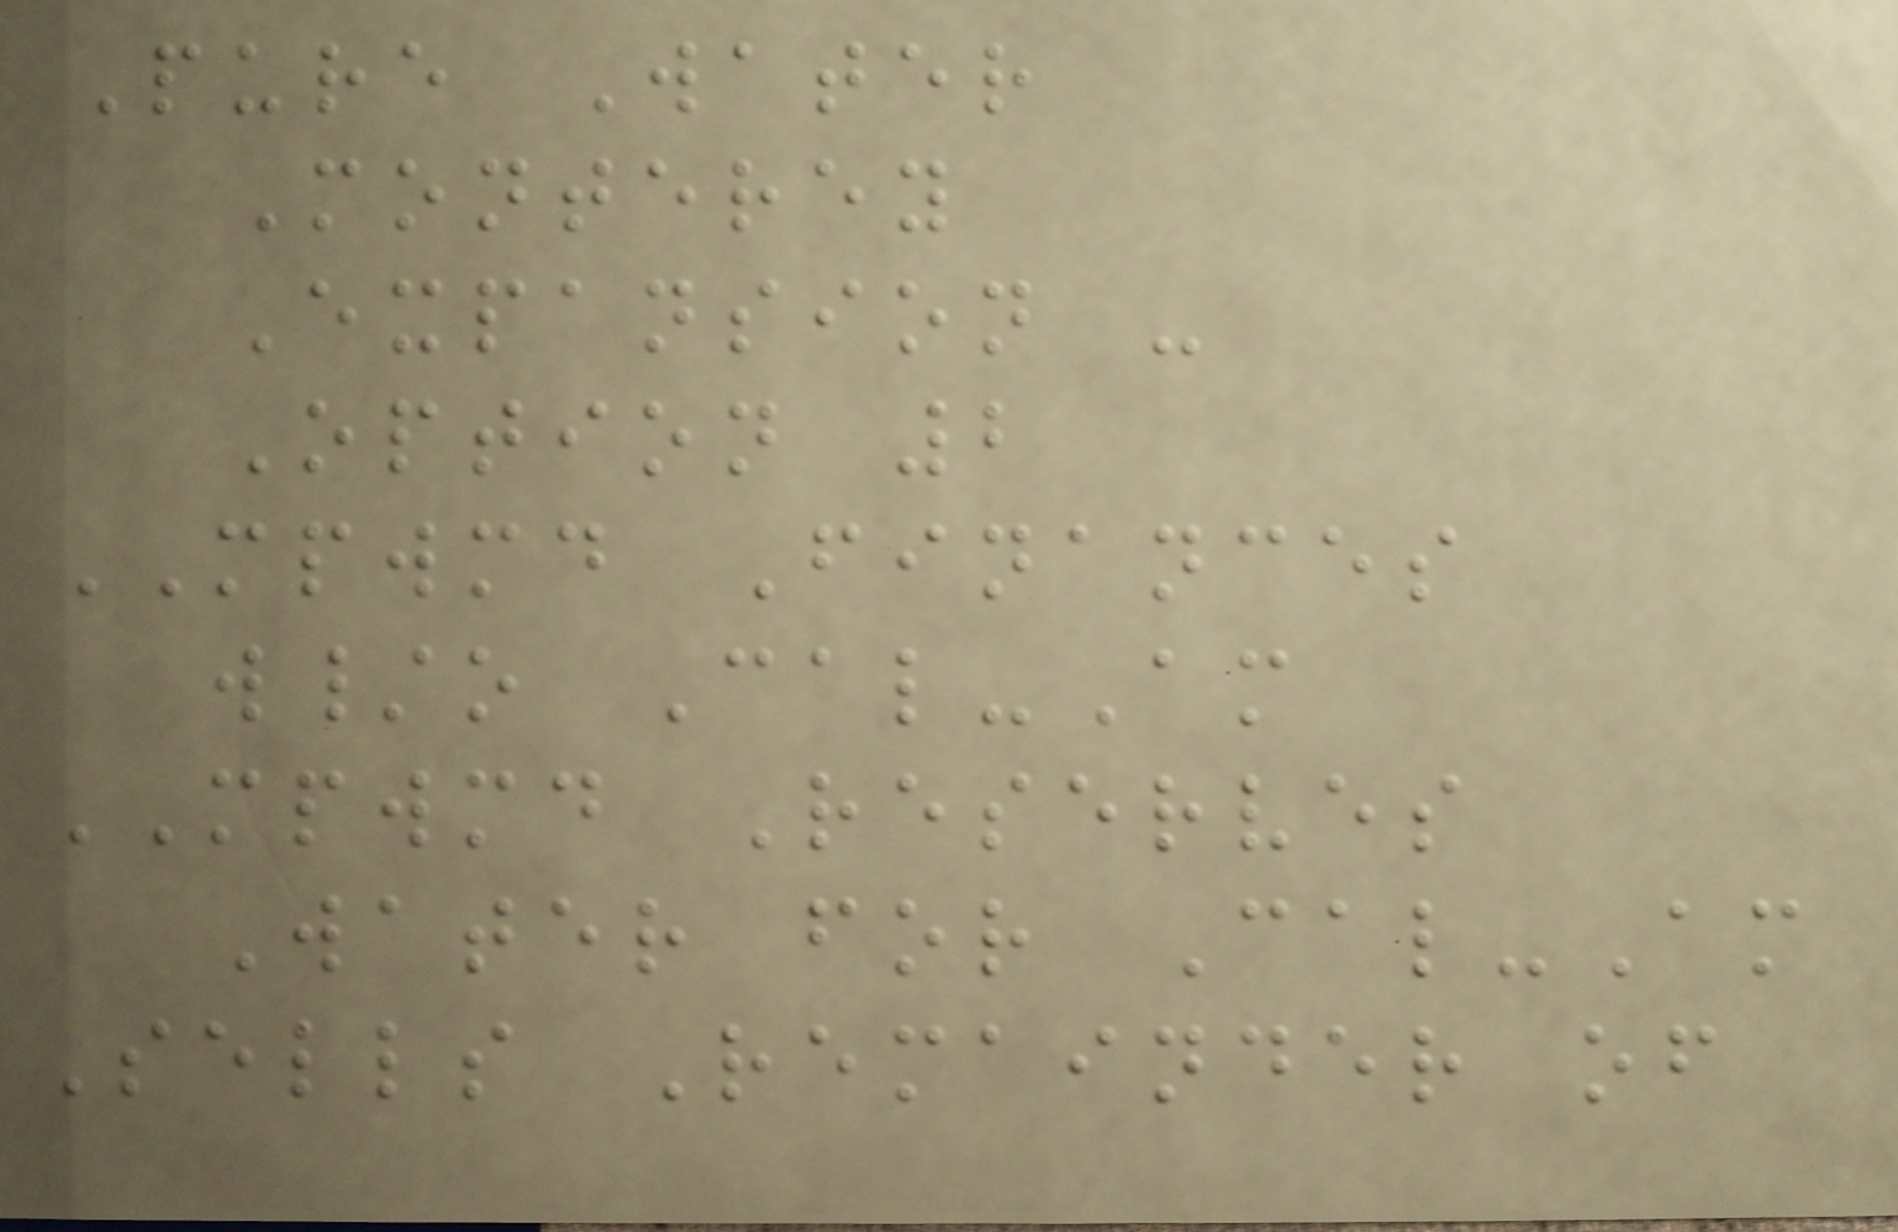Pure Water
Monterey
Expansion -
Option 2
MPWMD Finances
w/o Cal-Am
MPWMD Reserves
Water for Cal-Am
Sells Remainder of
